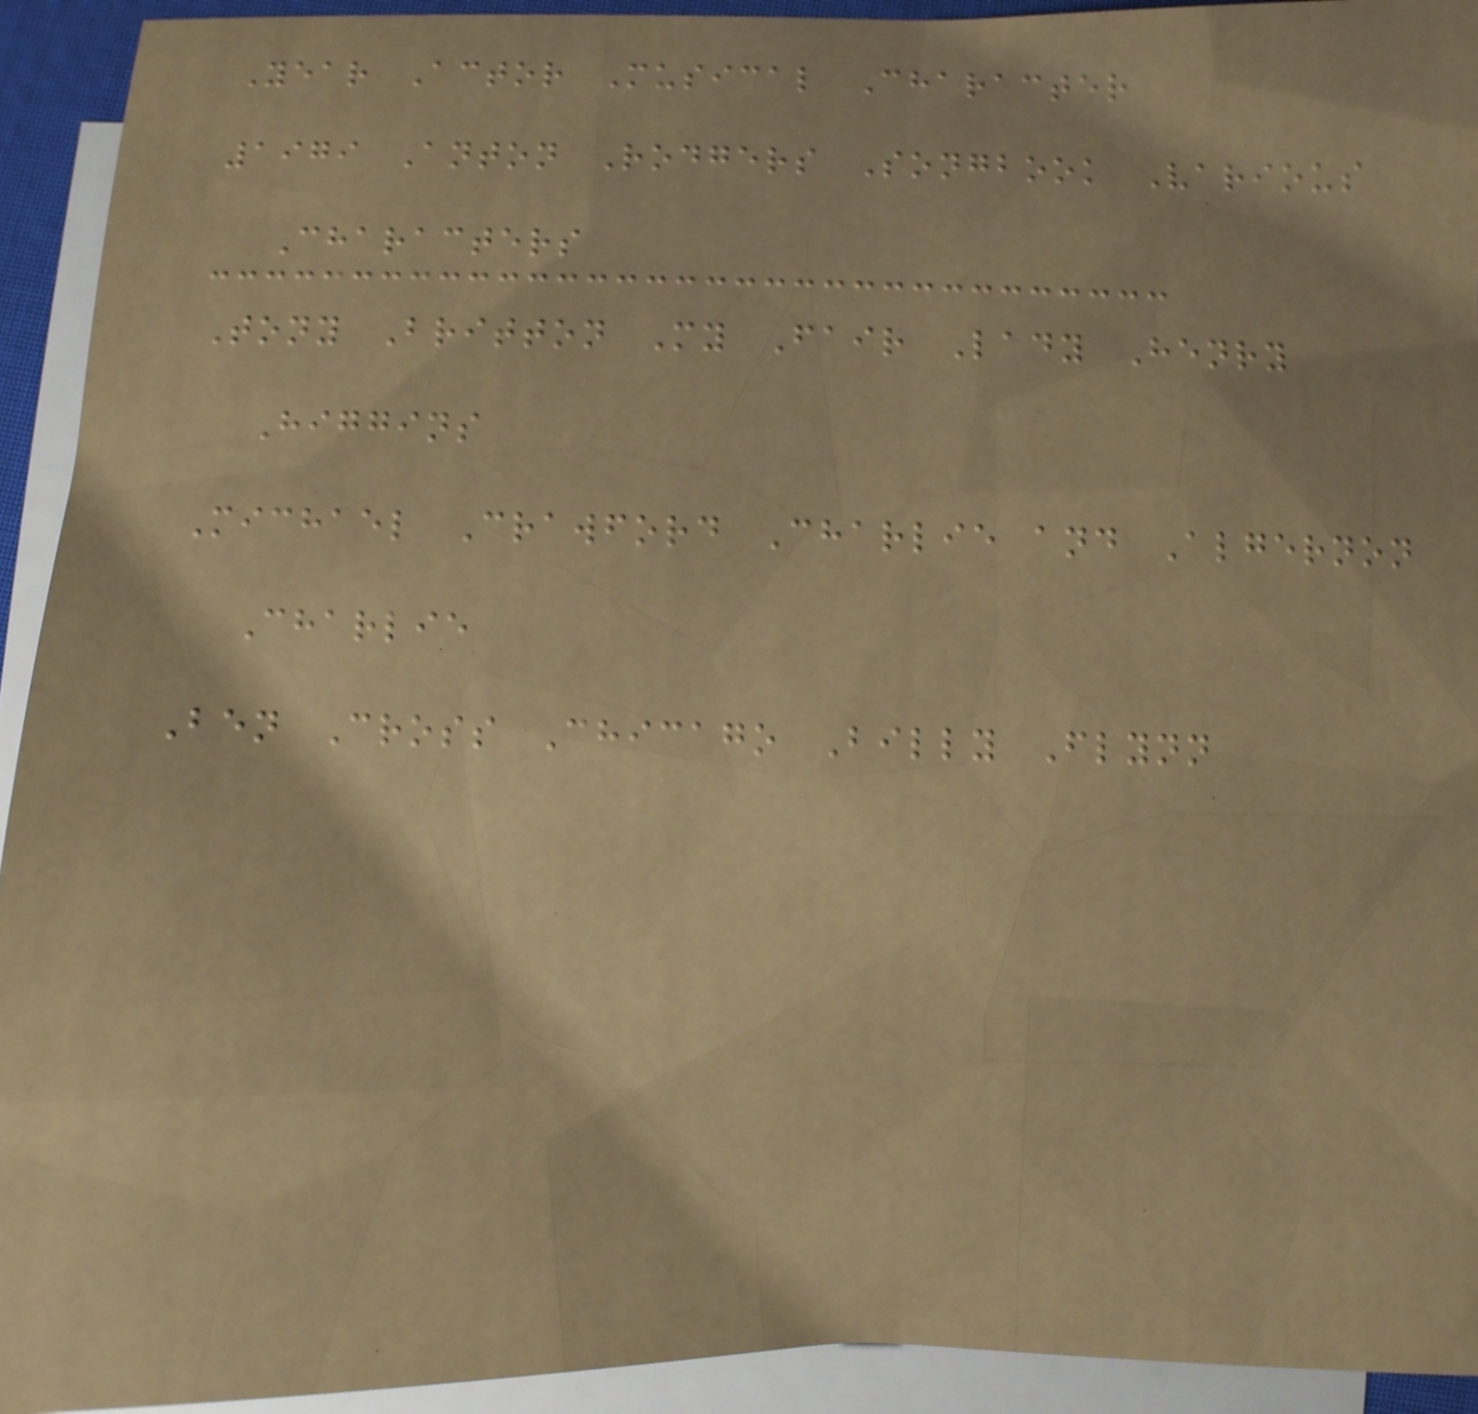Year Actor Musical Character
1979 Anton Rodgers Songbook Various
Characters
Tony Britton My Fair Lady Henry
Higgins
Michael Crawford Charlie and Algernon
Charlie
Ben Cross Chicago Billy Flynn
